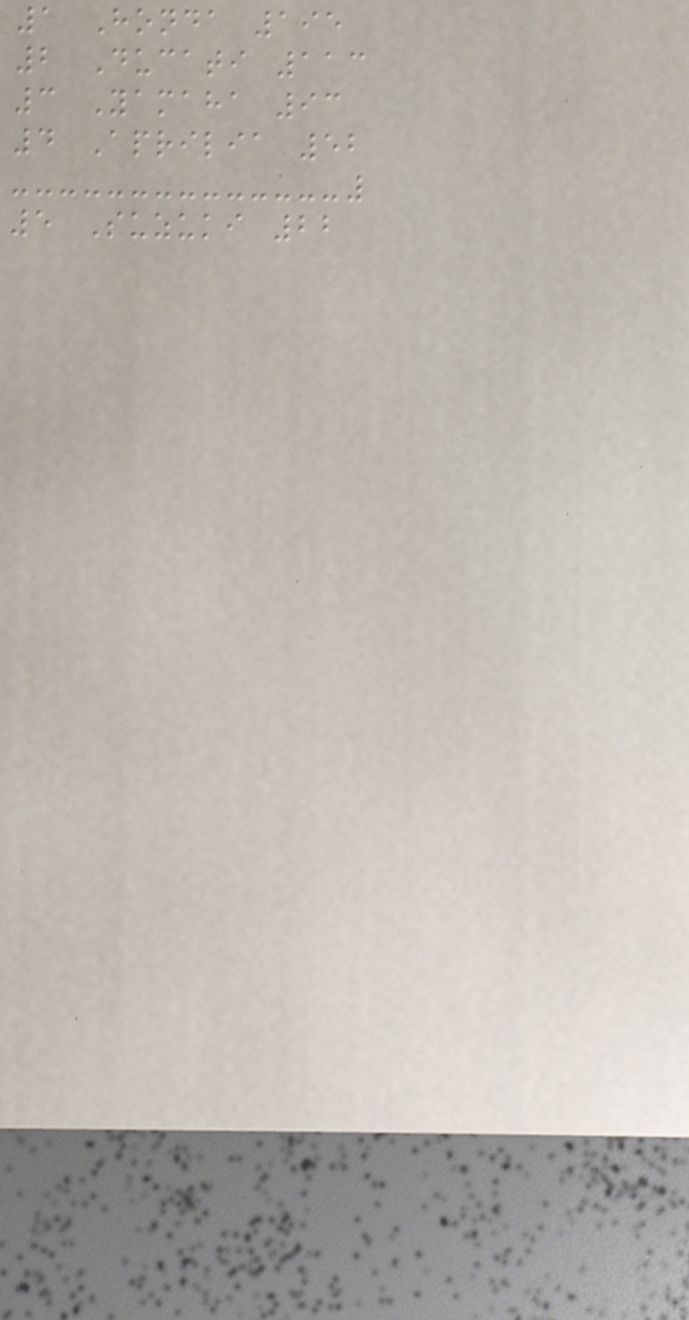1 Honda 195
2 Ducati 113
3 Yamaha 93
4 Aprilia 52
5 Suzuki 22
